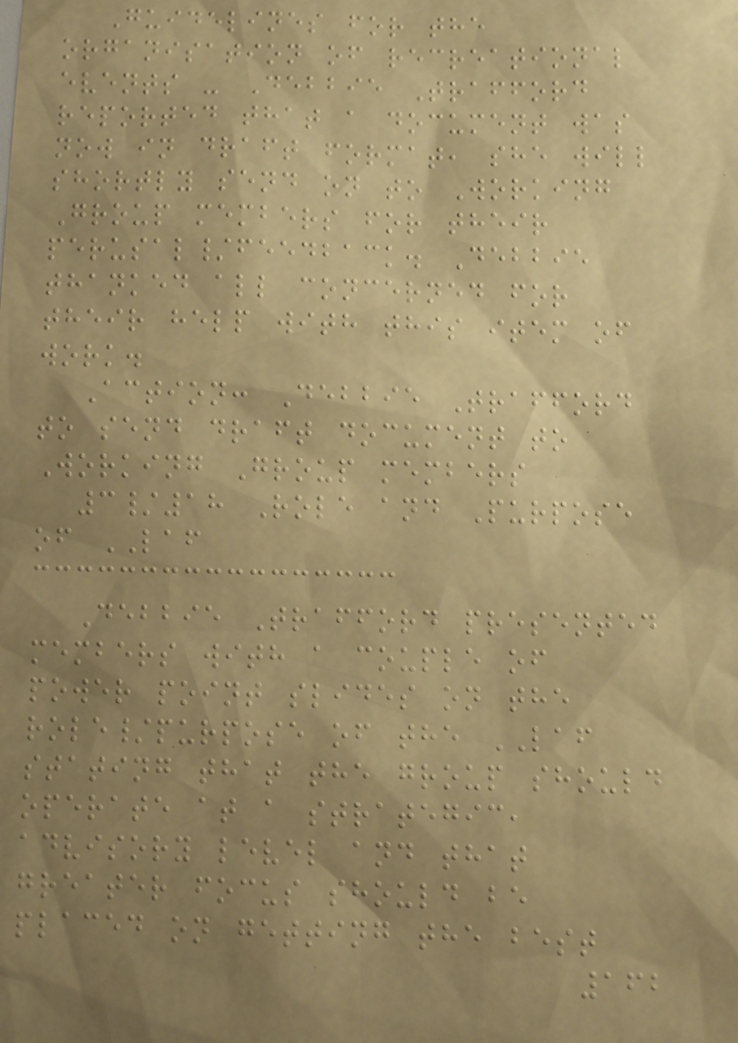Guidelines for the
organisation of recreational
events - Debbie Trafford
reported that a document was
now in draft format, she will
shortly send on to Working
Group members for their
perusal/feedback. Debbie
thanked all concerned for
their help with this item of
work.
Action: Debbie Trafford
to send draft document to
Working Group members
3/18 Role and Purpose
of LAF
Debbie Trafford presented
members with a couple of
power point slides on the
role/purpose of the LAF
stating that the group should
operate at a strategic,
advisory level and that
greater focus should be
placed on getting the best
162
